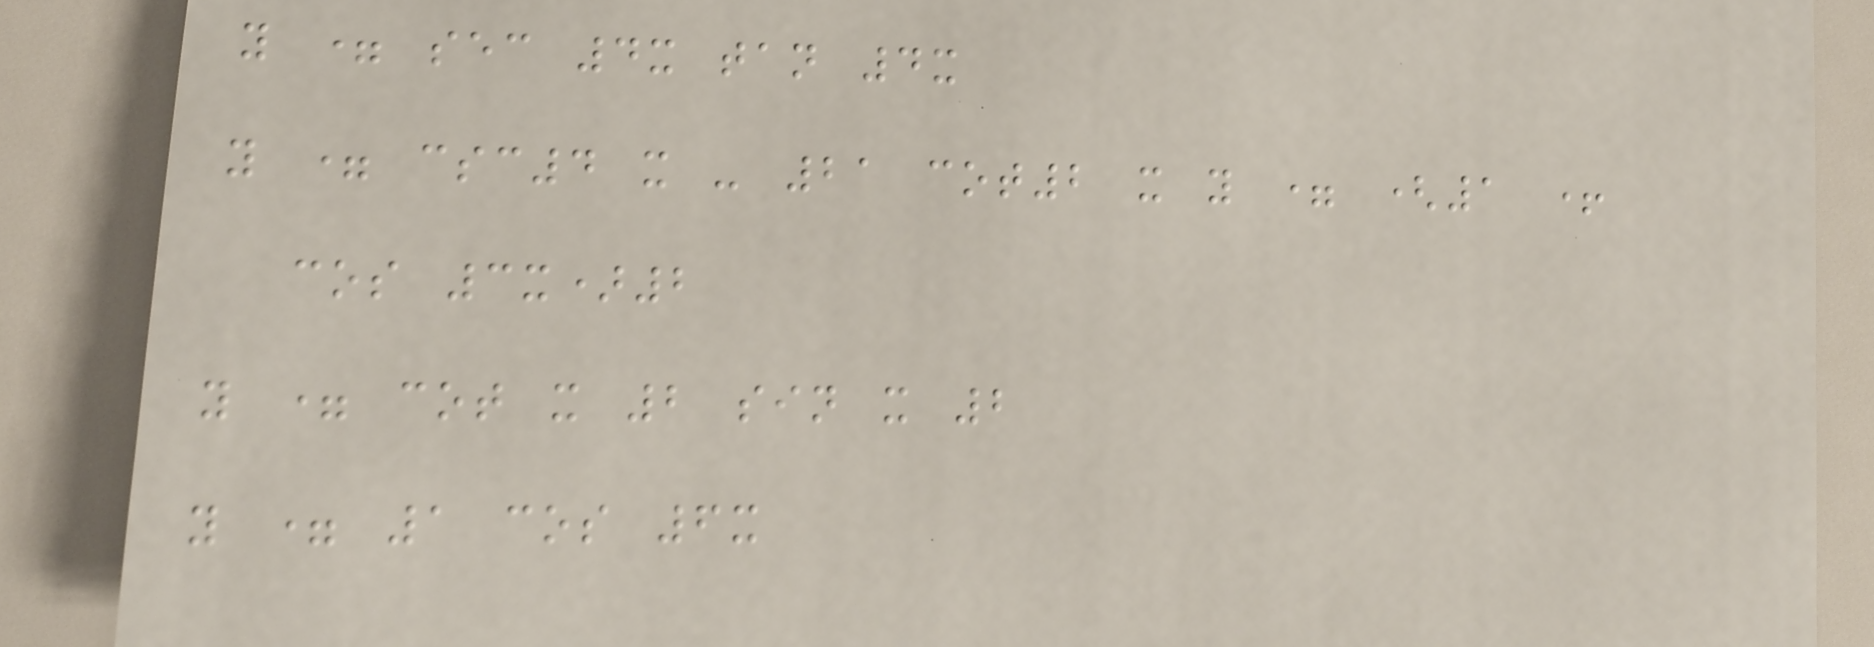y = sec 4x tan 4x
y = csc4 x - 21 cot2 x y = (1 +
cos 3x)2
y = cot x 2 sin x 2
y = 1 cos 6x
